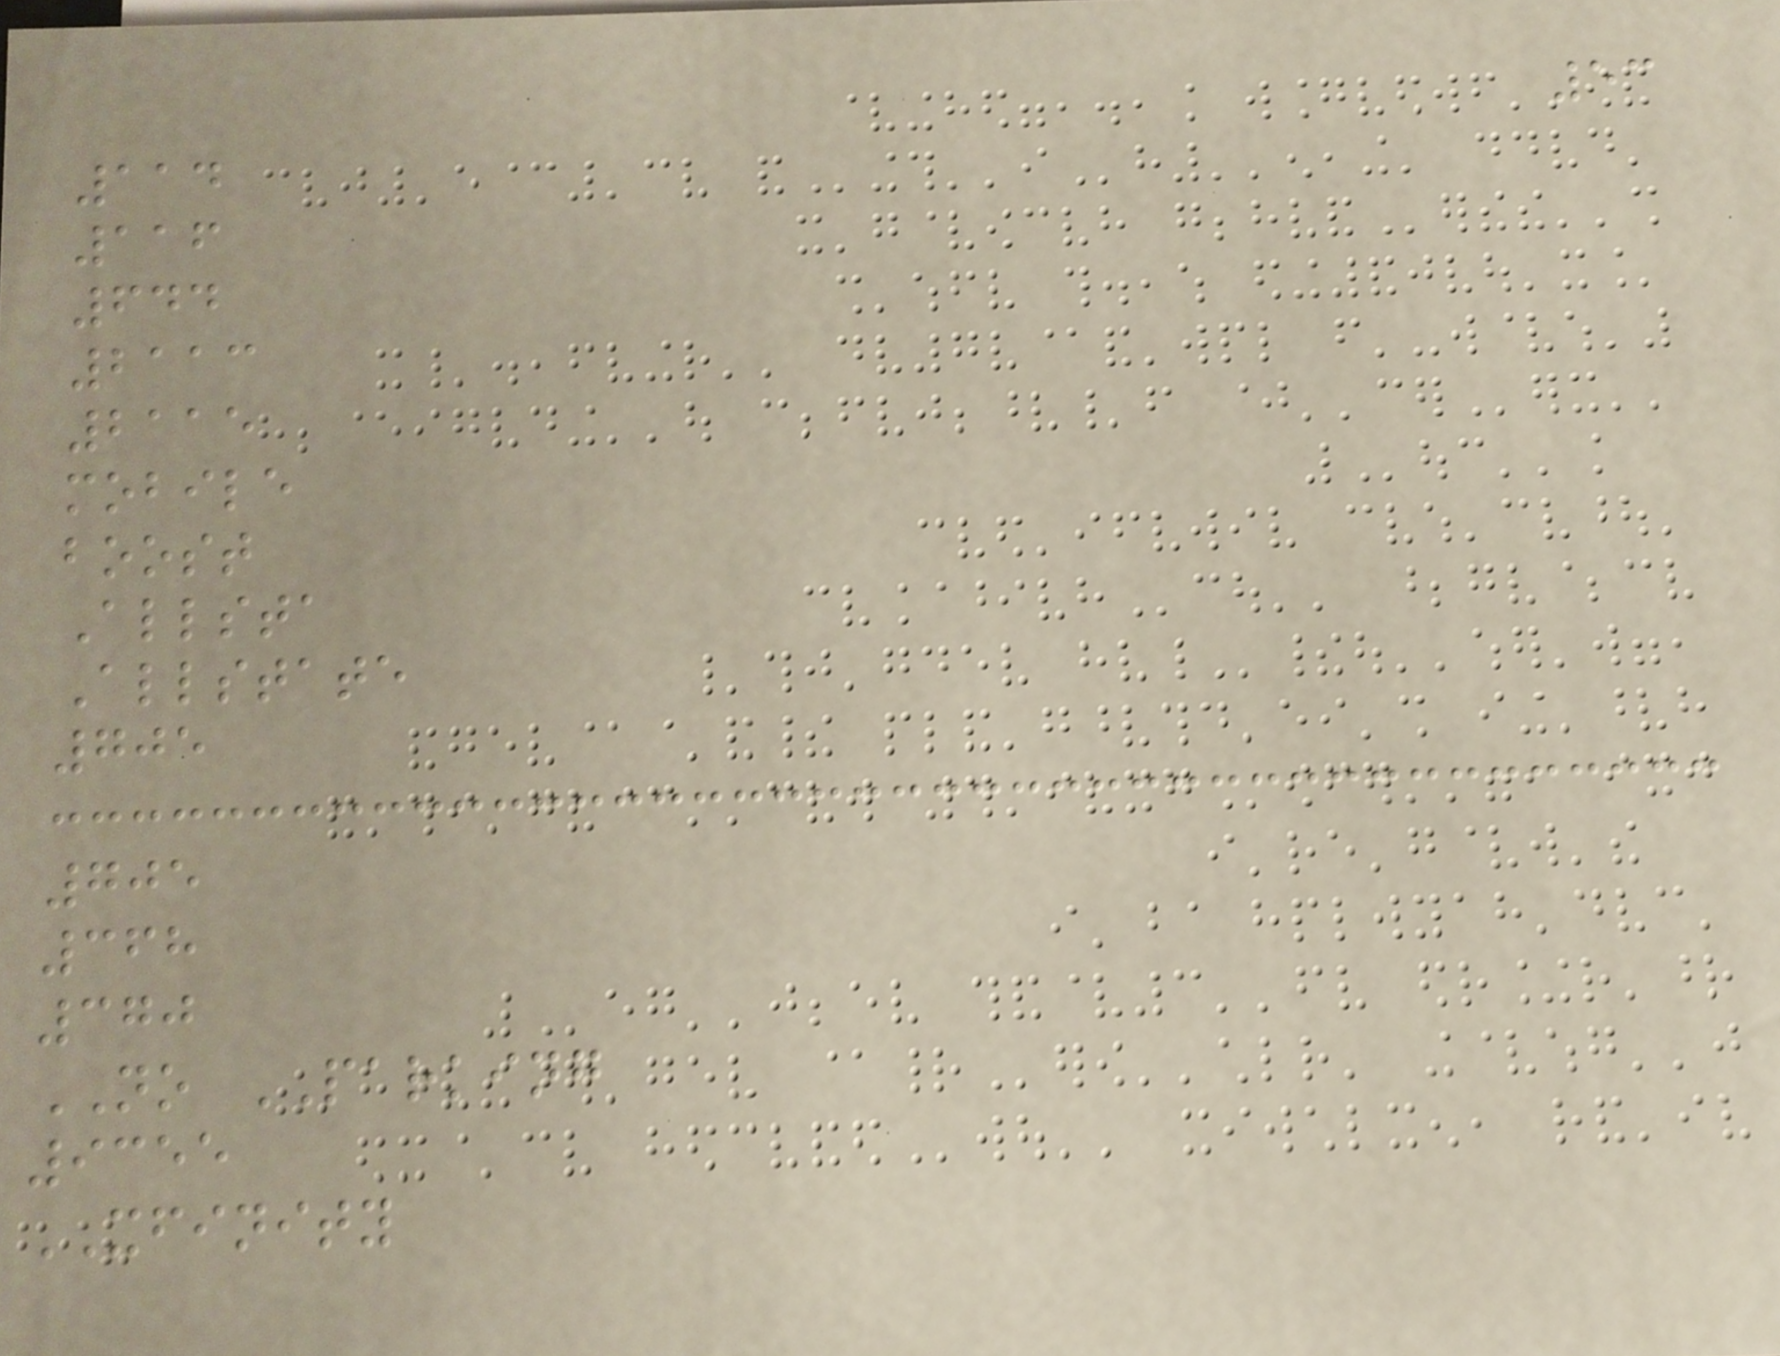53
114
116
644
2113
2115
mobile
boost
Allsta
Allstate
705
705
368
370
NO PARKING
9355
XFINITY
